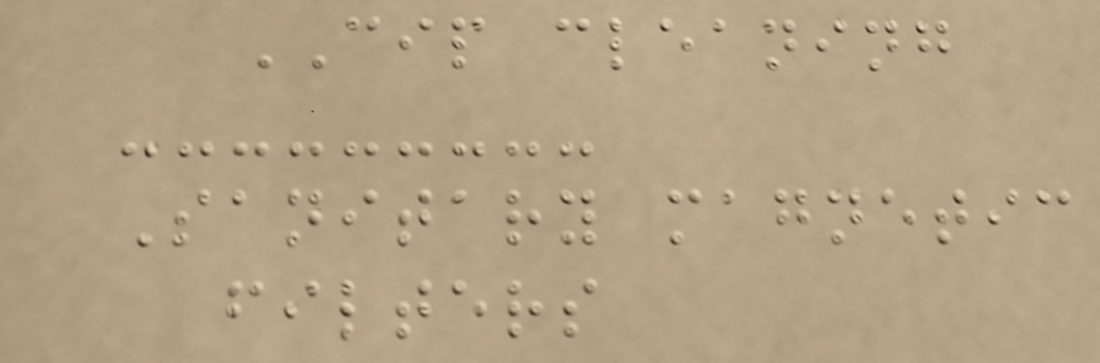CIP cleaning
Sanitary magnetic
filters
